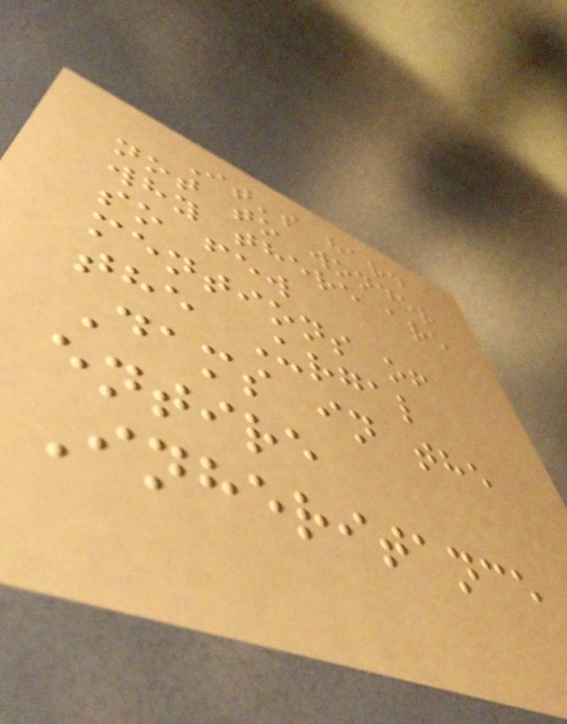It's hard
not to wonder
why there are
so few
mentions of
the Urgal
Dams in the
entire
Inheritance
